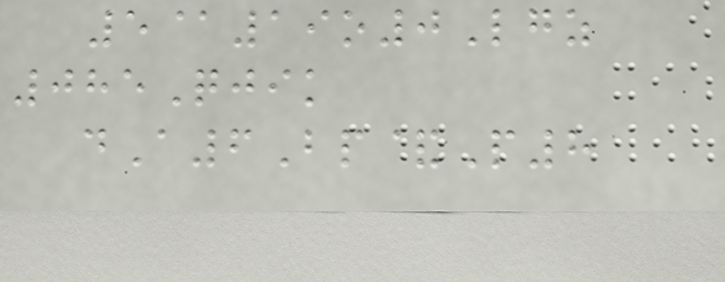5@19o0Lgz
085Qjik
dA6Bp&P8
